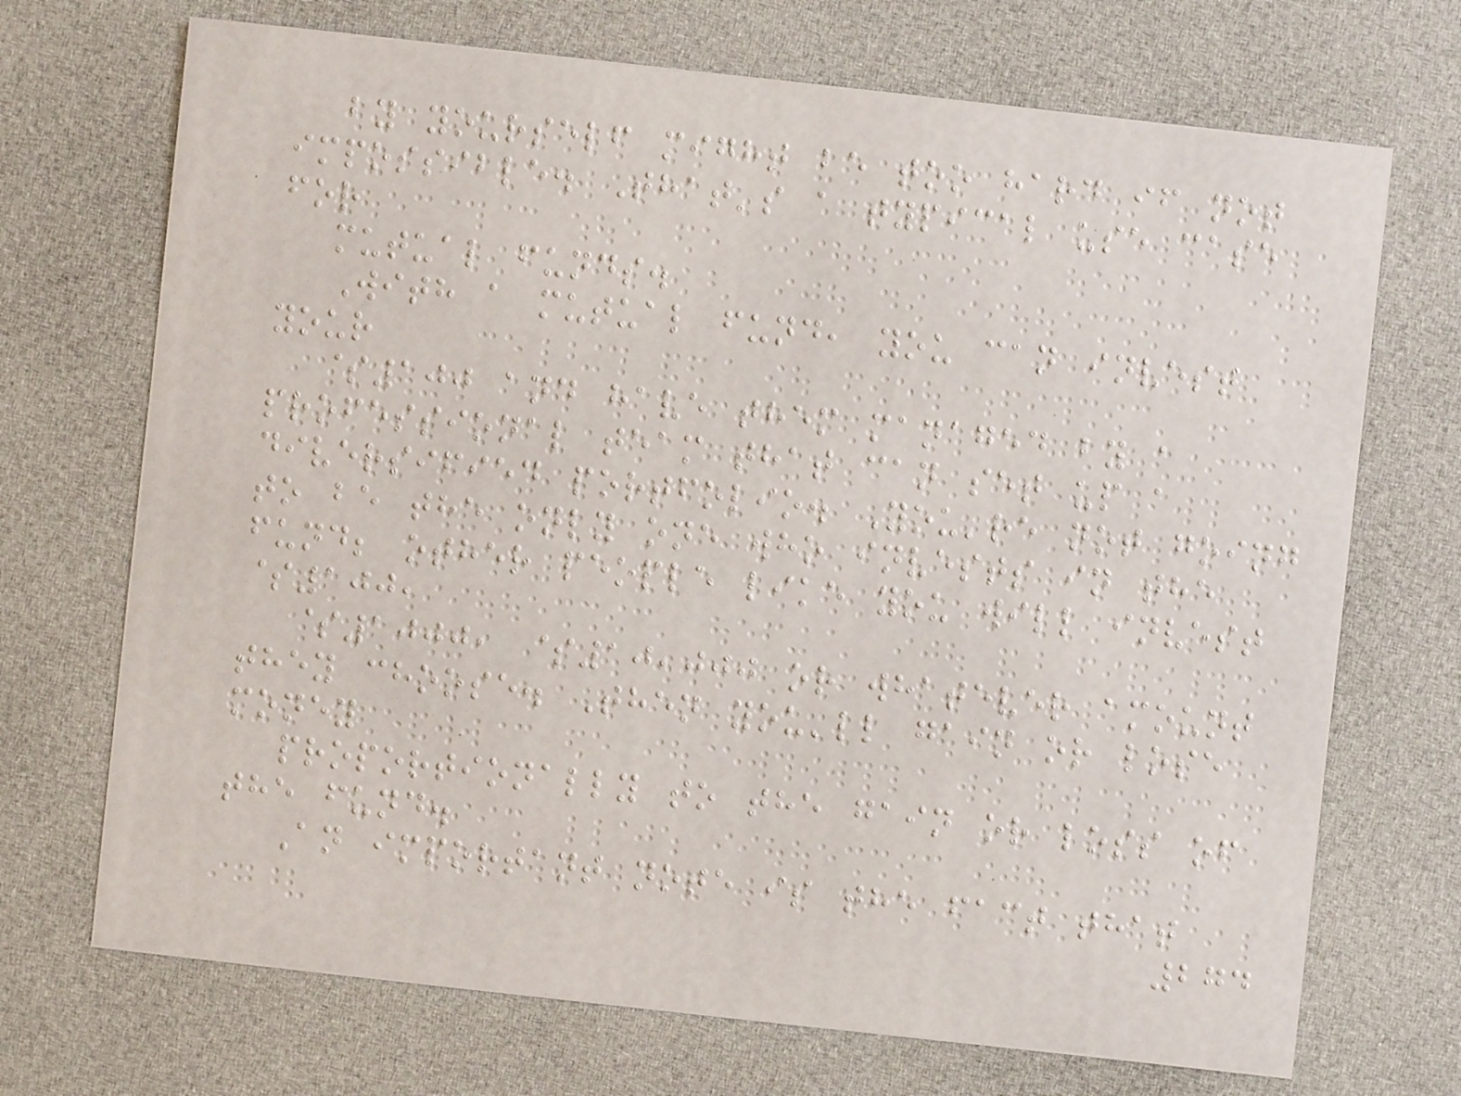by yourself might be too hard if not
impossible. That's a typical use case
for
mutual funds.
With a mutual fund, you can invest
your
$100 and have them managed by a
professional team that can set up a
diversified portfolio. You're not going
to be the only one who invests in the
fund; other people like you will invest
$100,
$1000, $10,000 or whatever amount
they choose. Then you'll gain or lose
money
proportionally to the gain or loss of
the fund.
An important note is the fact that
274
